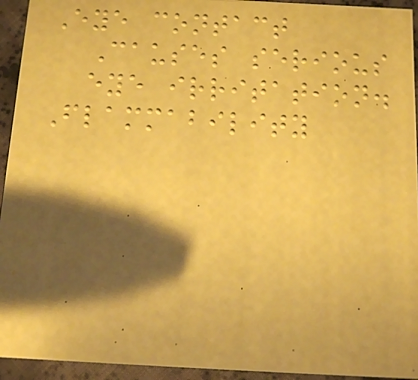Eye contact
Causes serious
eye irritation.
Flammability
